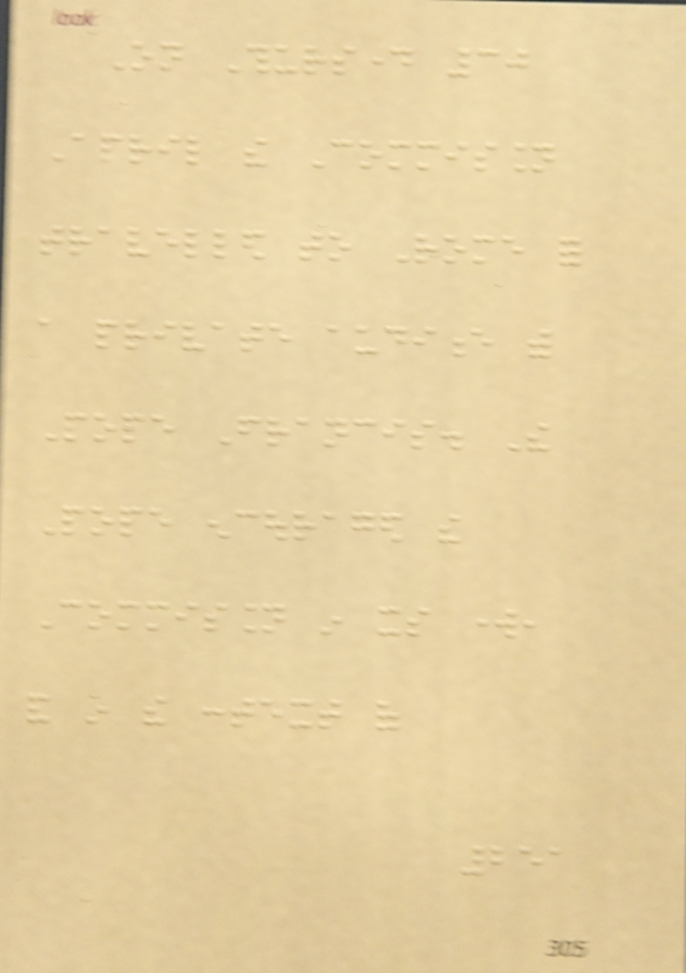On Thursday 30
April the Commission
travelled to Rome for
a private audience with
Pope Francis. The
Pope encouraged the
Commission in its work,
and in the context of
251
